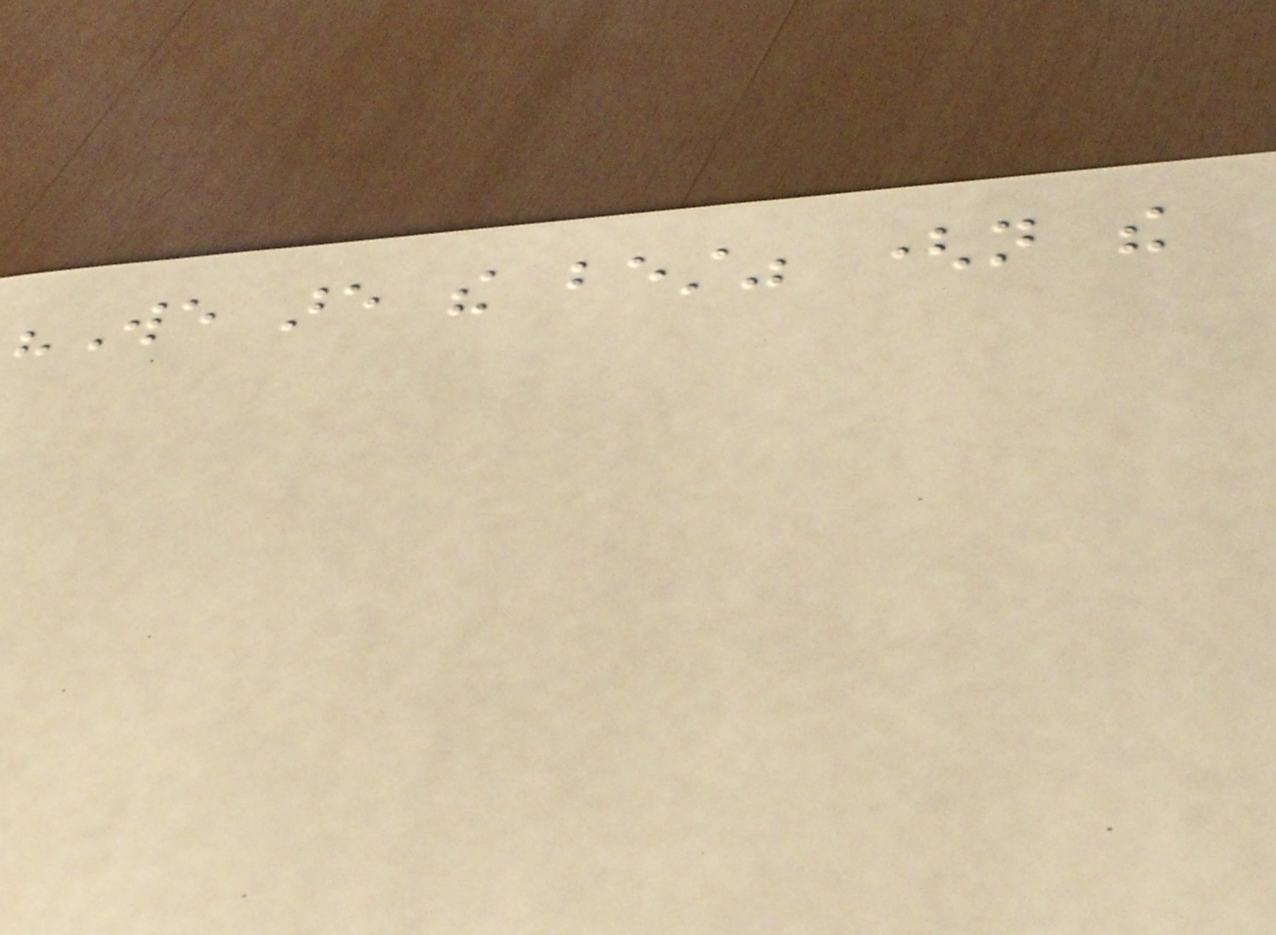"We are the best" (not the
